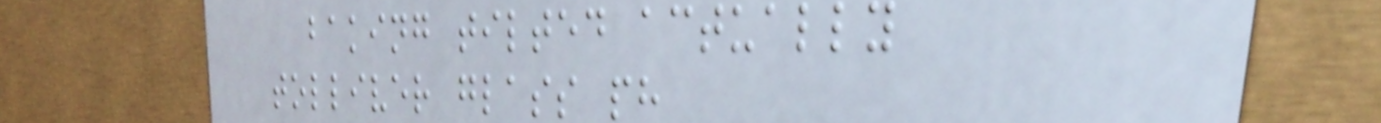baking tilted actually
tolliver glass ph
